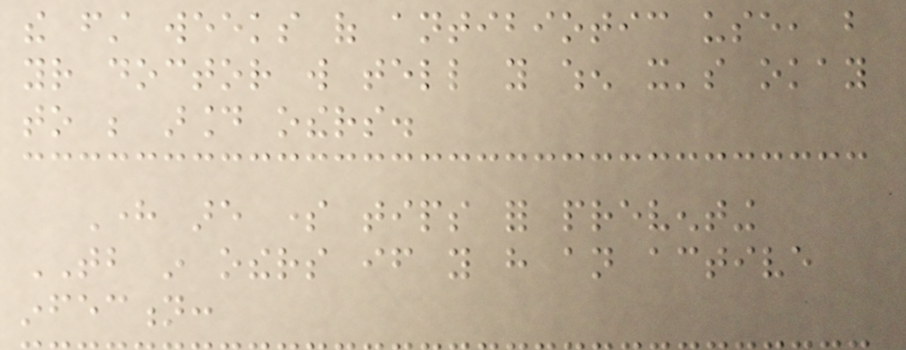the first weeks of antibiotic use, but
your doctor will tell you when it's okay
to be around others.
Here are some tips for preventing
TB in others if you have an active
infection:
